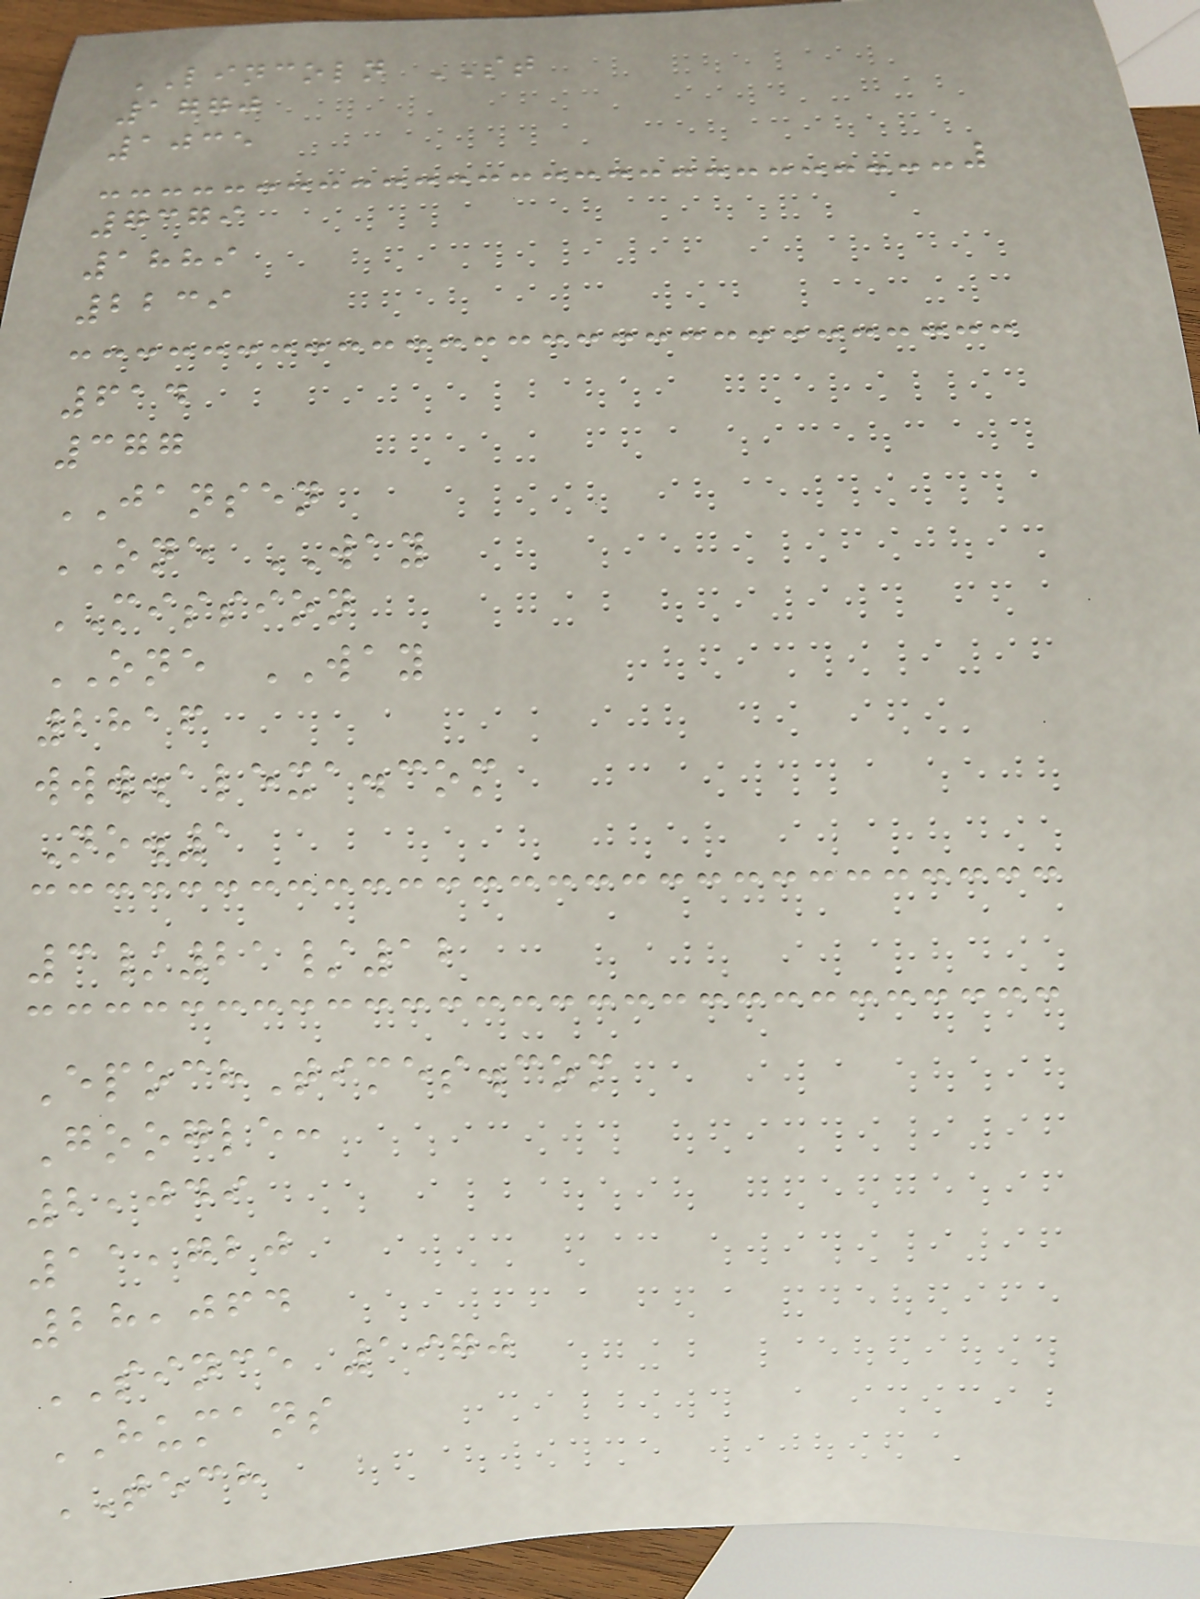LINCOLN ST
1770
1035
7379
1889
2239
614
377
JANSEN
ONE WAY
MISSION
ONE WAY
2816
www.alexa.com
No.1
3/21/12
EpochTimes.com
Google:
2,049
11,720
28,064
SINCE 1970
HUMANS
TECH
